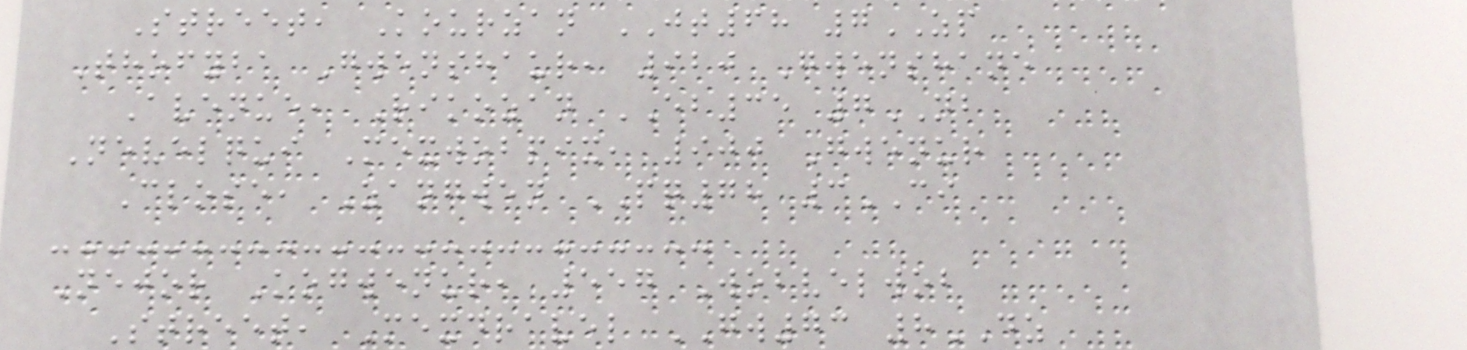Street, Kourzan JT68 7ZP
Thofyba Gwenshaur, 920 Gwenshane
Avenue, Rikozan EB35 7NB
Nevelqui Mexwobpix, 900 Gwenur
Close, Zangwen PQ78 3CI
Nejor Kogwenur, 557 Wobvelwob
Street, Mexdravel GW73 8DZ
